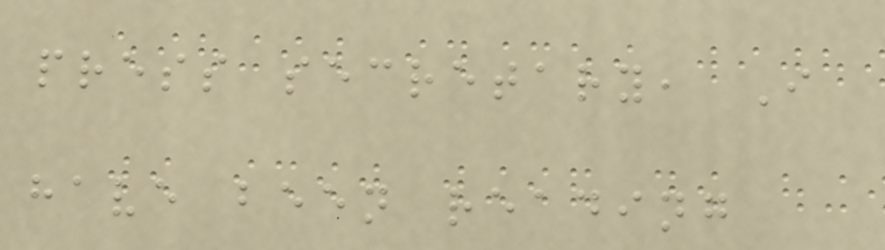press secretary, I
have been reading
